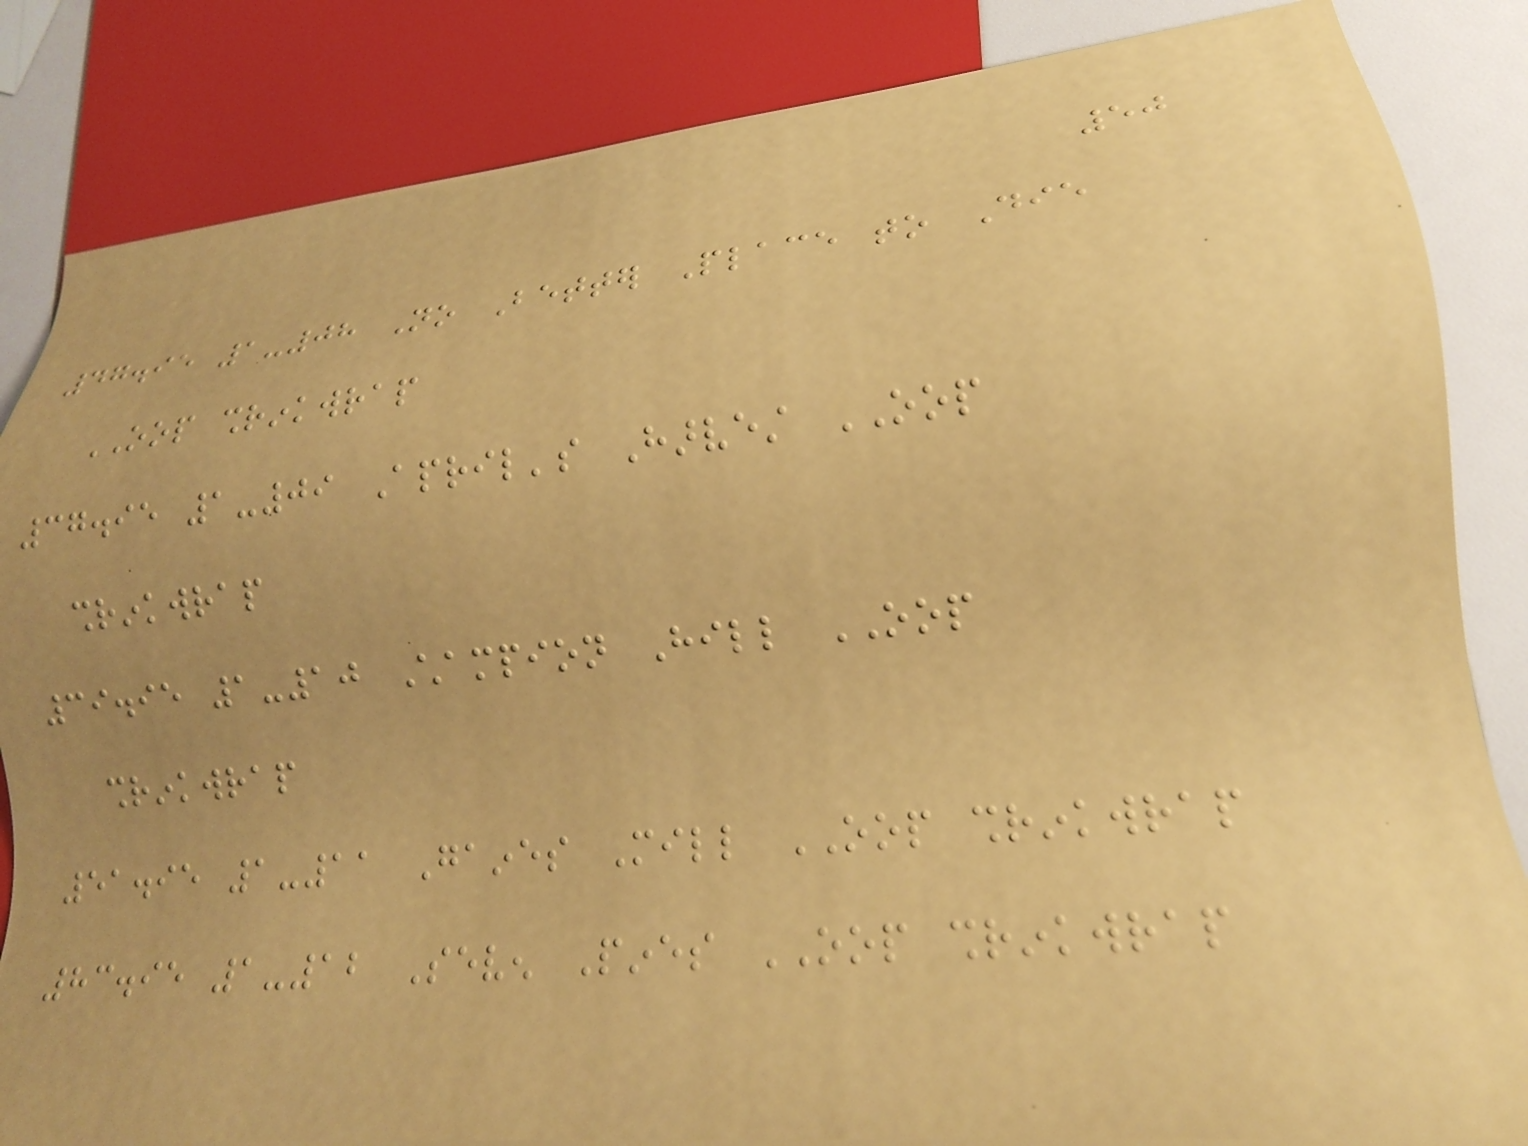50
47.95 1-08 No Better Place to Die
OOP shrinkwrap
37.95 1-09 April's Harvest OOP
shrinkwrap
39.95 1-10 Champion Hill OOP
shrinkwrap
51.95 1-11 Gaines Mill OOP shrinkwrap
83.95 1-12 Seven Pines OOP shrinkwrap
